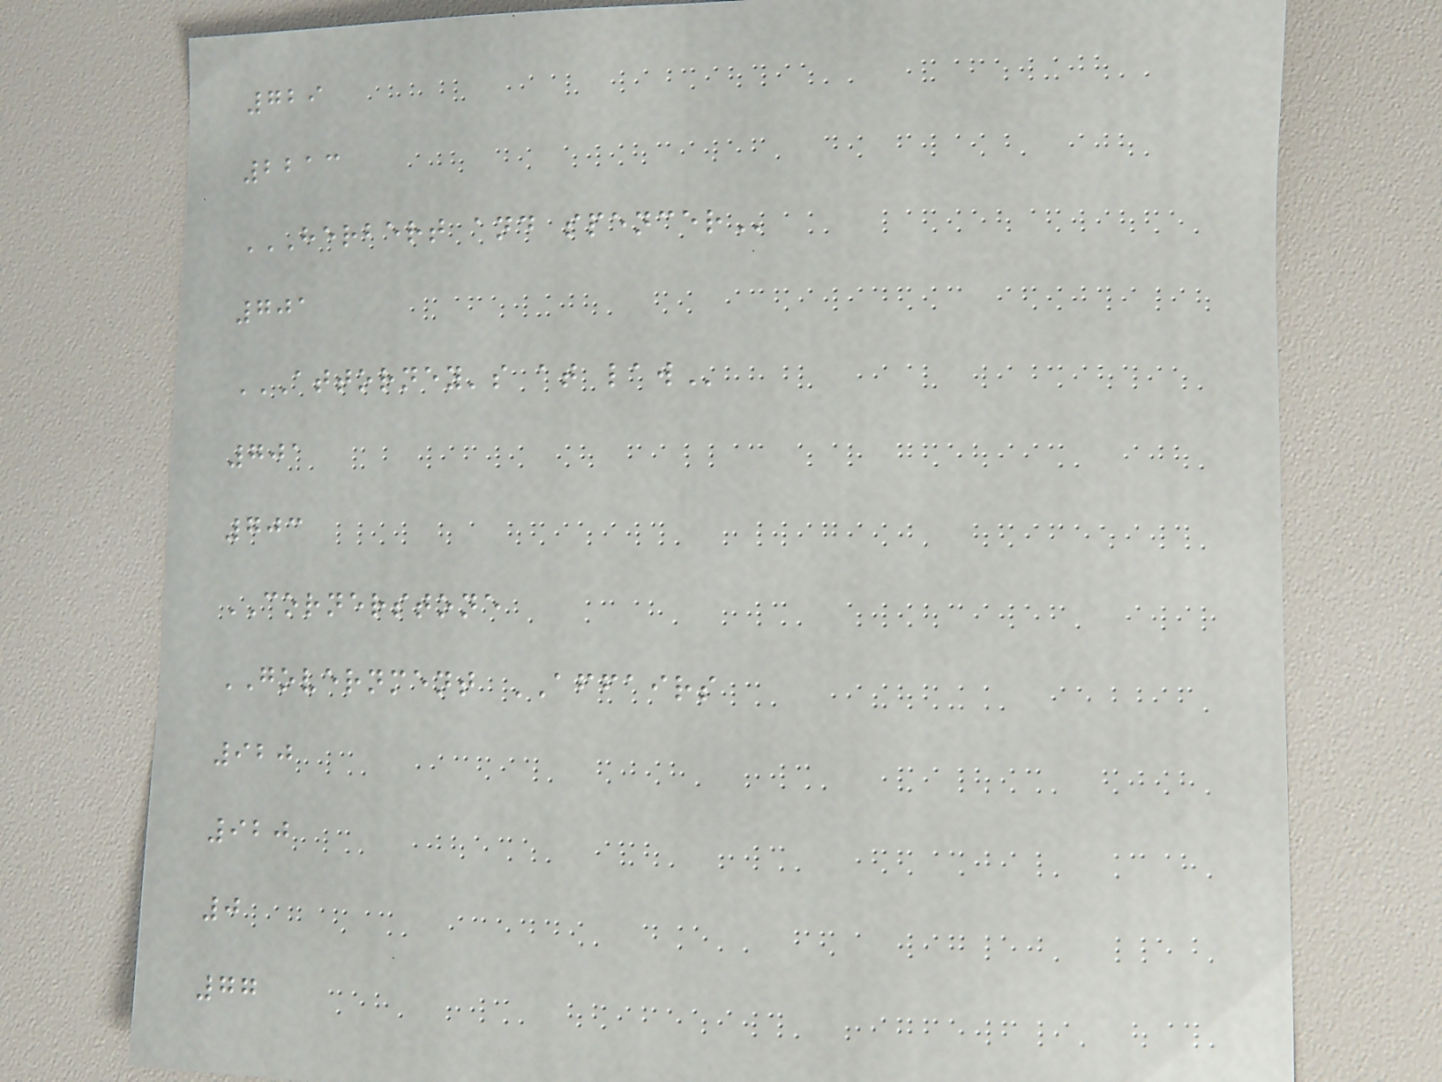729
2213
HERBERT AND SPENCER
701
ATTORNEY'S AT LAW
701
703
CORNERSTONE
GOVERNMENT AFFAIRS
920
920
0
77
